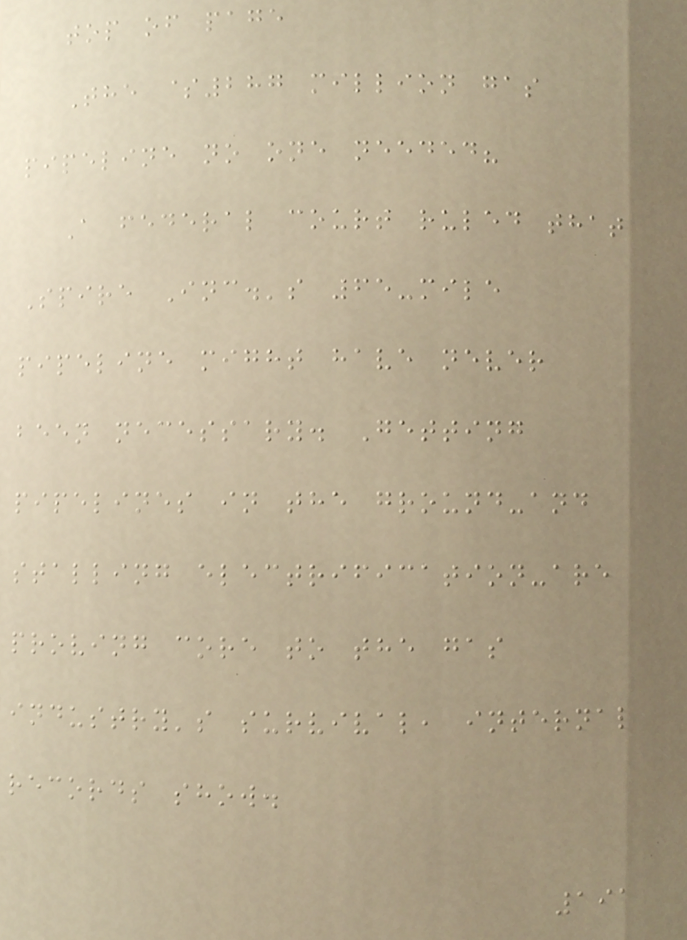top of page
The $287 million gas
pipeline no one needed?
A federal court ruled that
Spire Inc.'s 65-mile
pipeline might have never
been necessary. Getting
pipelines in the ground-and
stalling electrification-are
proving core to the gas
industry's survival, internal
records show.
191
